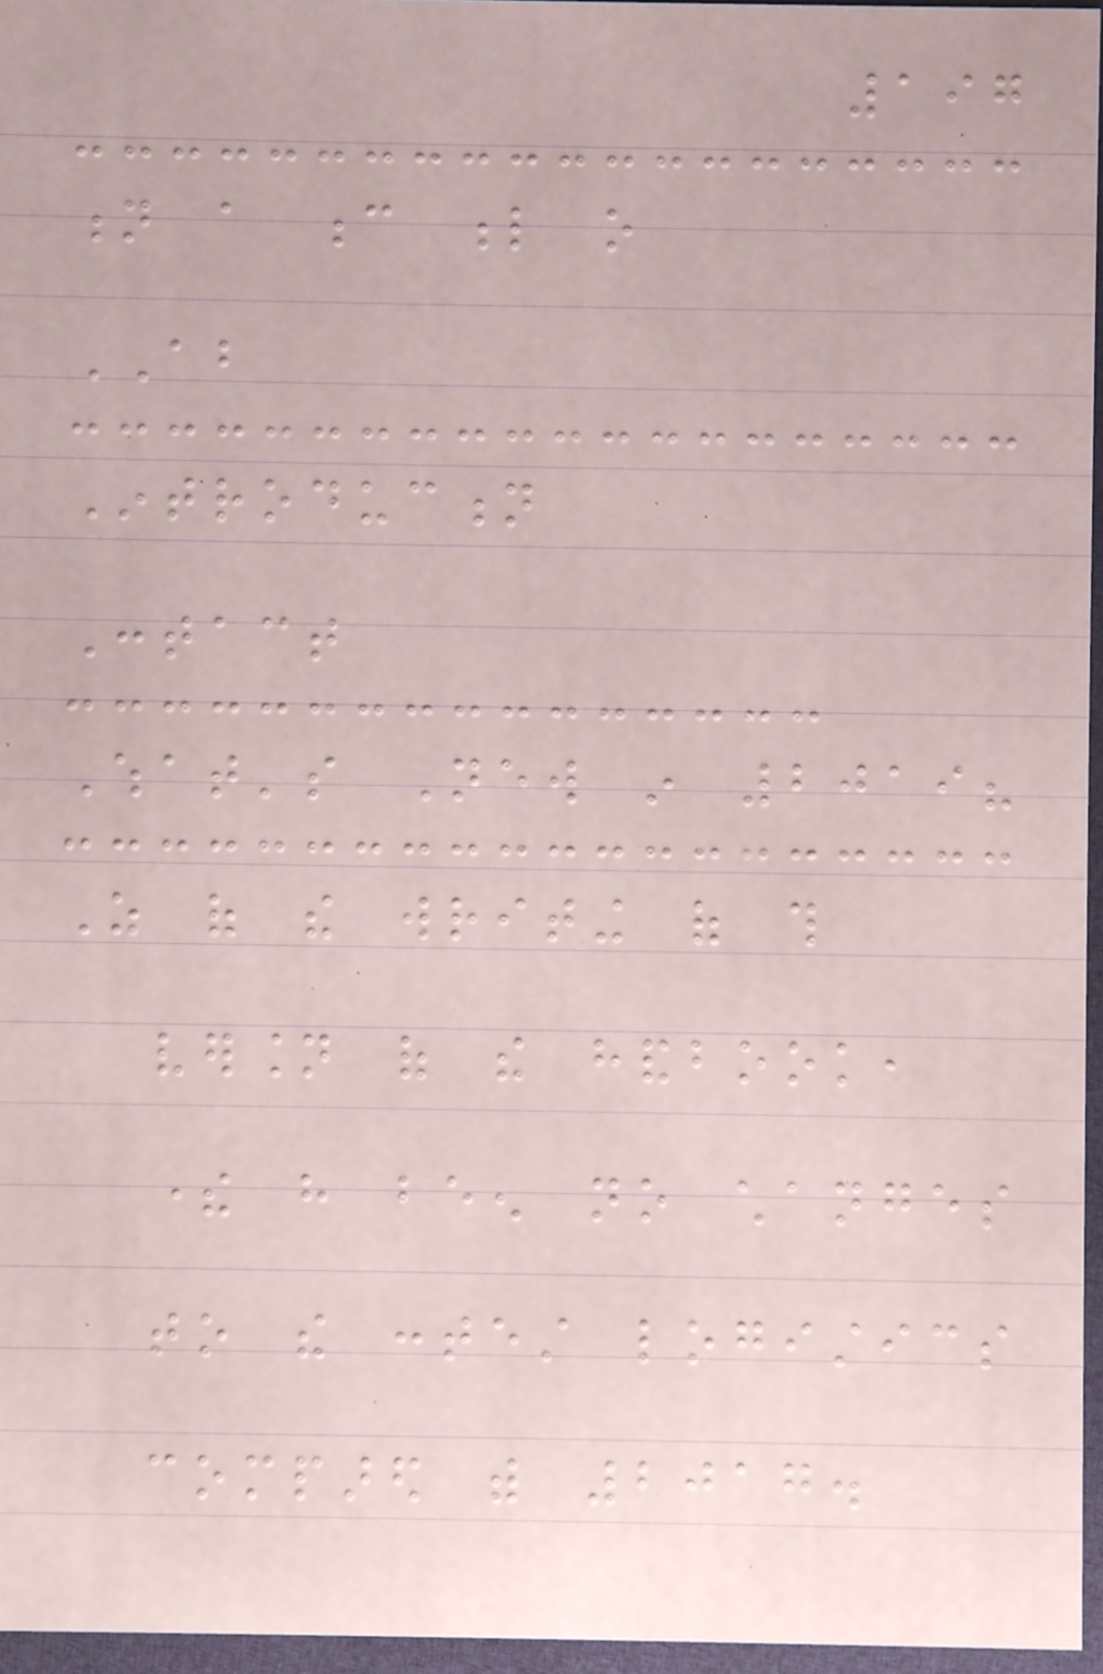197
n a c l o
ABOUT
Introduction
Contact
What's New in 2019?
As of the writing of this
version of the handbook,
there have been no changes
to the contest logistics
compared with 2017.
